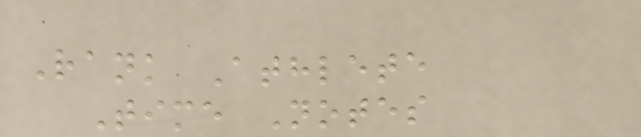Rank Athlete
Time Notes
